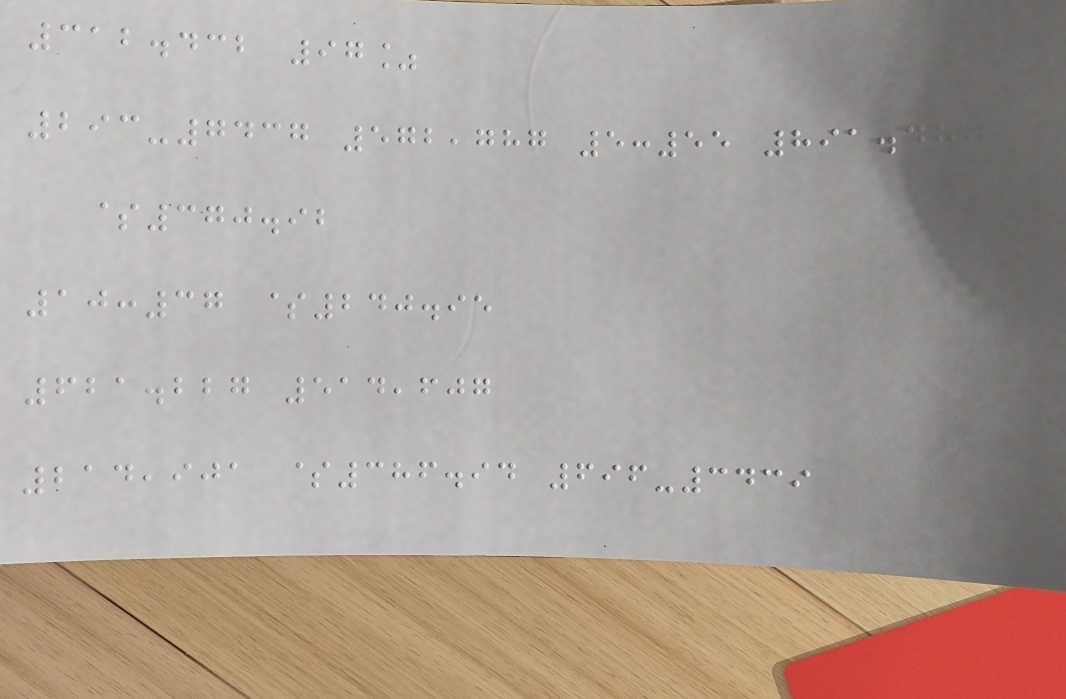312.432 97%
293-7437 572,787 5:55 891.487
$370.92
10:37 $240.95
621.227 514,607
214,901 $386.94 696-3439
